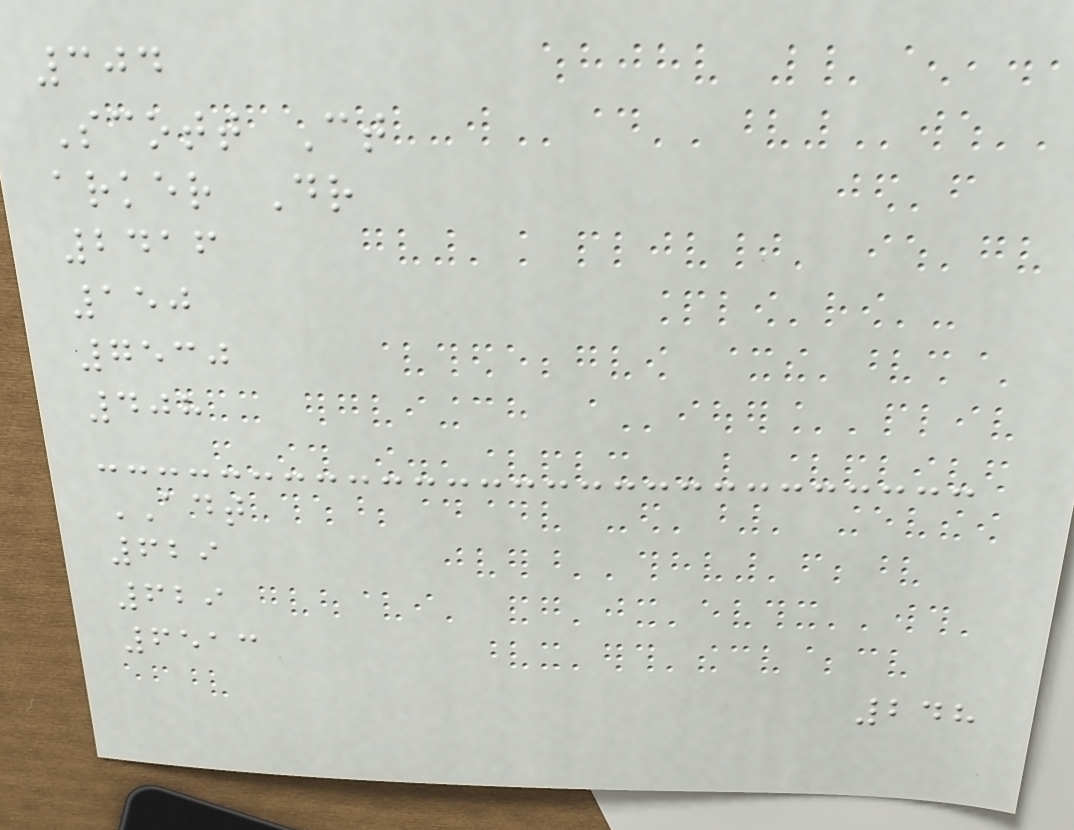304
Scott Ct
arker Dr
2416
150
7530
408
ADT
629
629
6513
248
